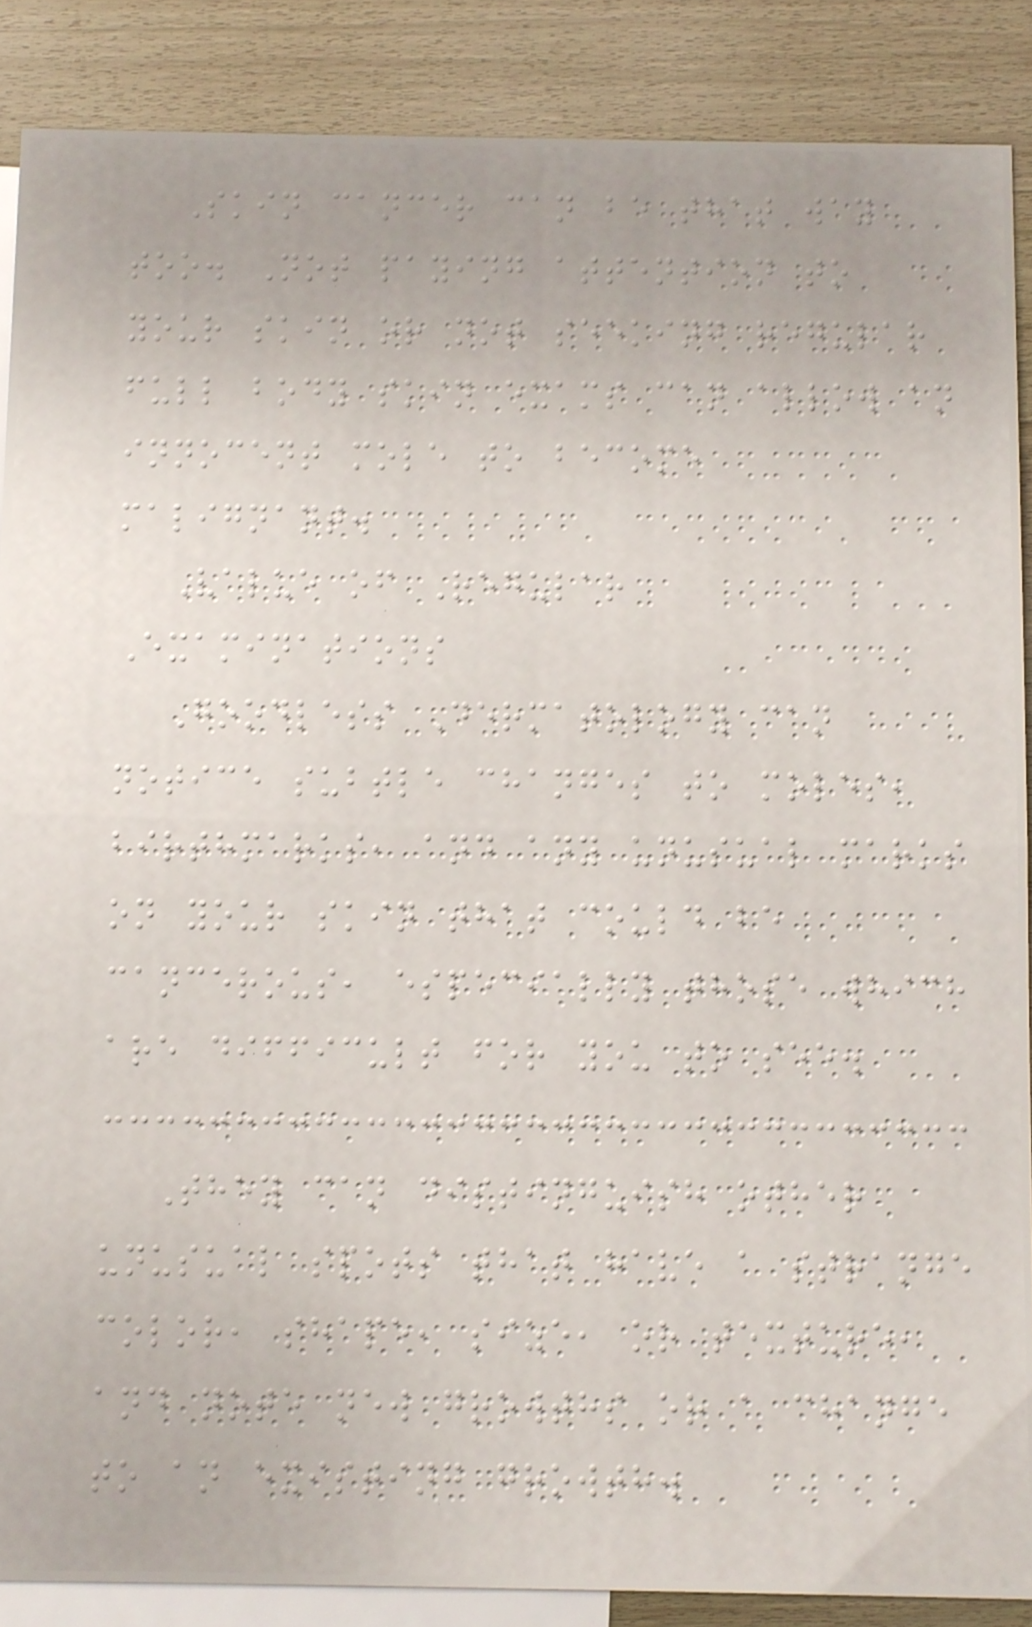Skin cancer can be that way
too. Not paying attention to
your skin or not seeking regular
full body skin exams can allow an
innocent mole to become
malignant.
Value of Regular
Examinations
Goodless Dermatology can
notice subtle changes to moles,
birthmarks, and any unusual marks
on your skin that could be
cancerous, especially those which
are difficult for you to see.
They can distinguish other
unusual spots that have a strange
color, shape, size, or texture,
and note new growths or a change
to an existing growth.
